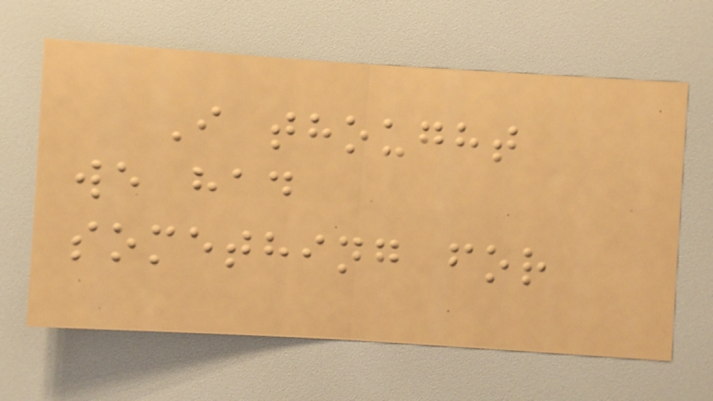I thought
we had
something for
